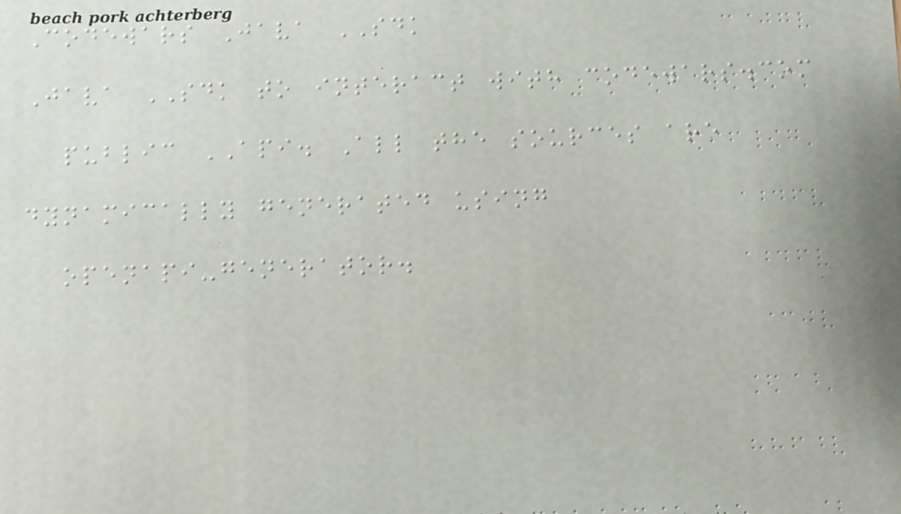Codewars Java SDK
Java SDK to interact with codewars.com
public API. All the sources are
dynamically generated using
openapi-generator.
